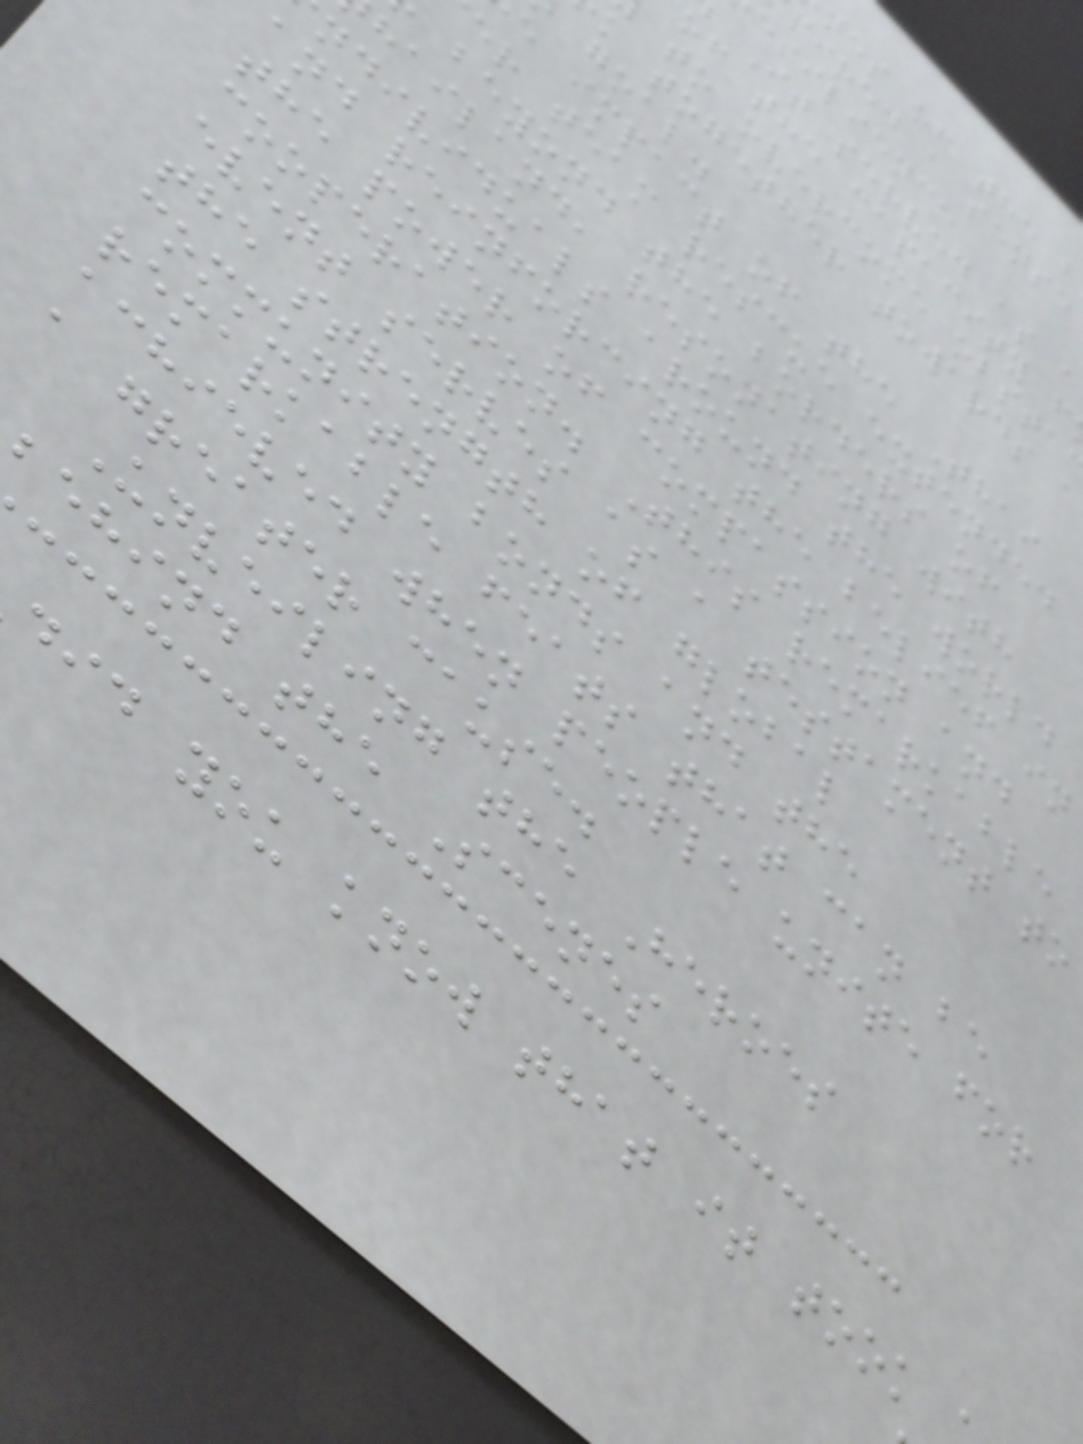nes of the b
pired a sense
esilience
It served as a
of the capacity f
to overcome obsta
k together towards a
goal.
e impact of the Thai
er team rescue extended
beyond the borders of
hailand, resonating with
ndividuals around the world
and reinforcing the belief in
the power of compassion and
cooperation. This remarkable
event serves as a testament to
the strength of global
community bonds and the
remarkable feats that can be
achieved when people unite for
a greater cause.
Unveiling the Heroes
behind the Scenes
did you know that it took
